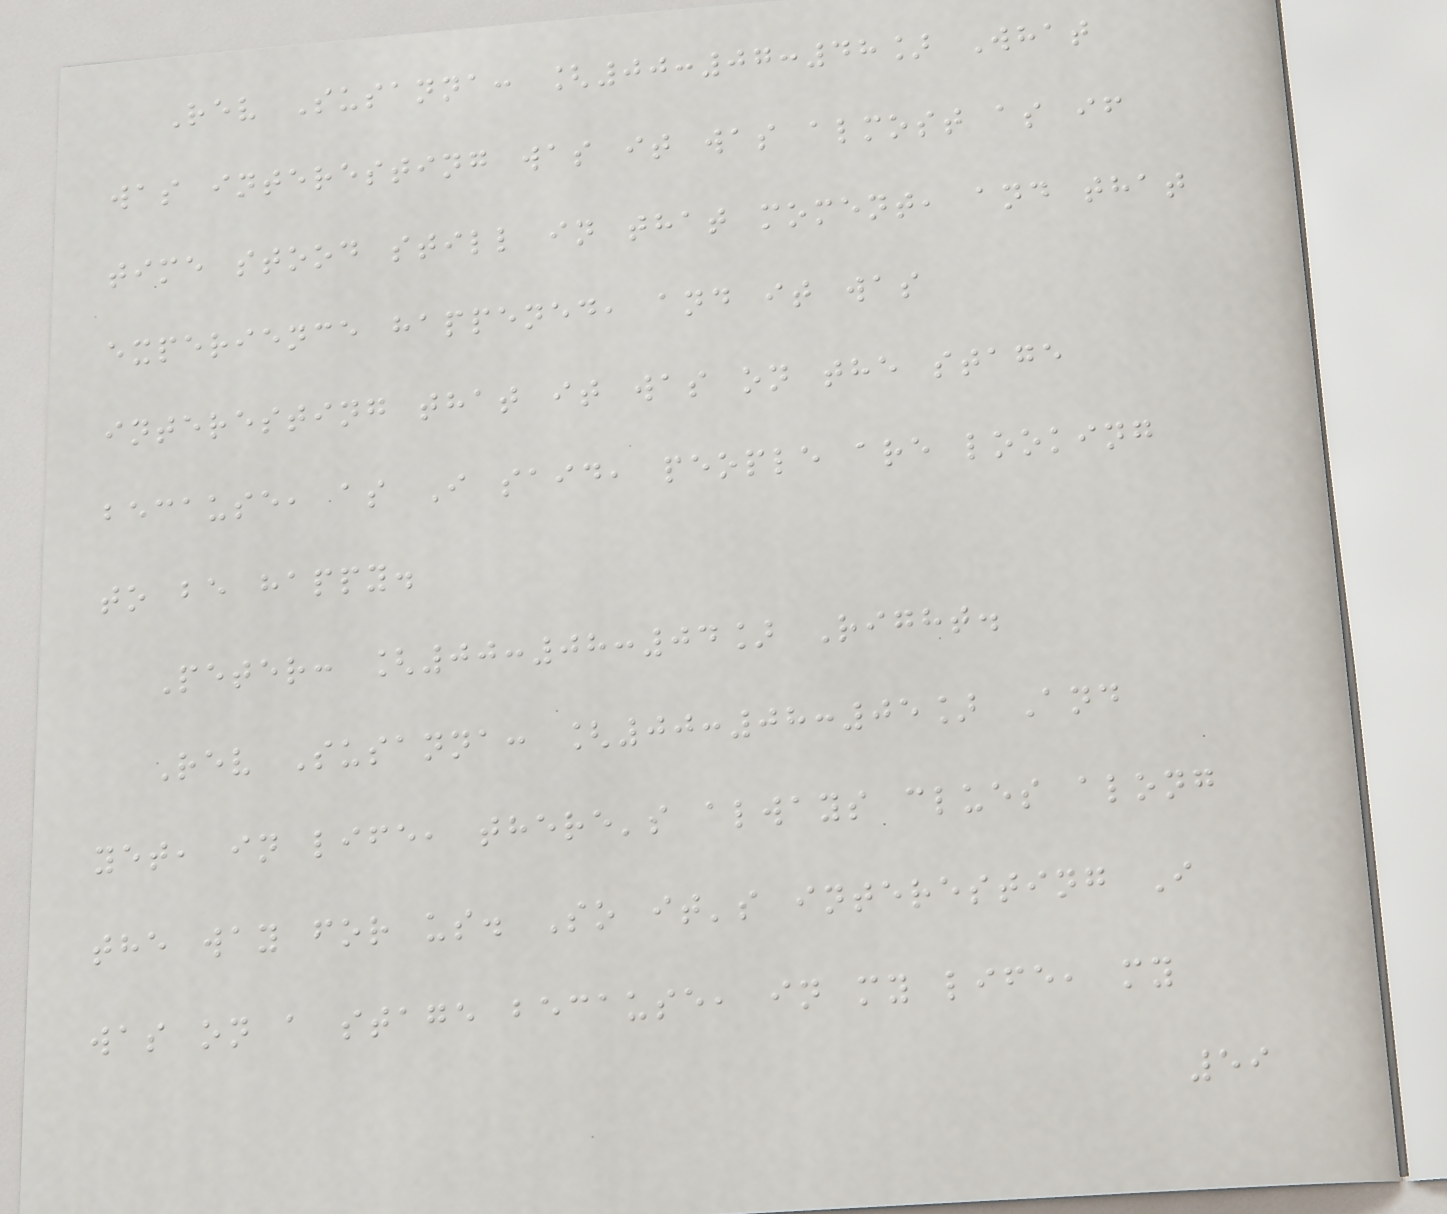Rev Susanna: [00:07:48] What
was interesting was it was almost as if
time stood still in that moment, and that
experience happened, and it was
interesting that it was on the stage
because, as I said, people are looking
to be happy.
Peter: [00:08:04] Right.
Rev Susanna: [00:08:05] And
yet, in life, there's always clues along
the way for us. So it's interesting I
was on a stage because, in my life, my
59
